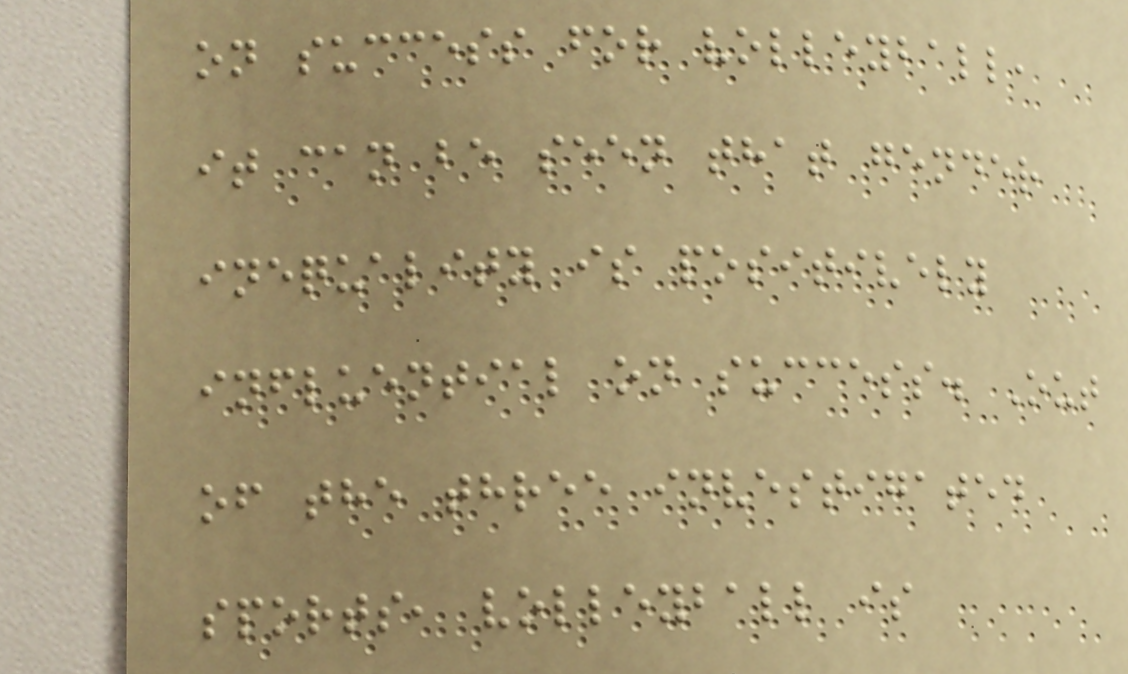on success for volleyball,
it can be seen that gender
inequality is positively
influential on success. Out
of the three investigated
sports, volleyball is
